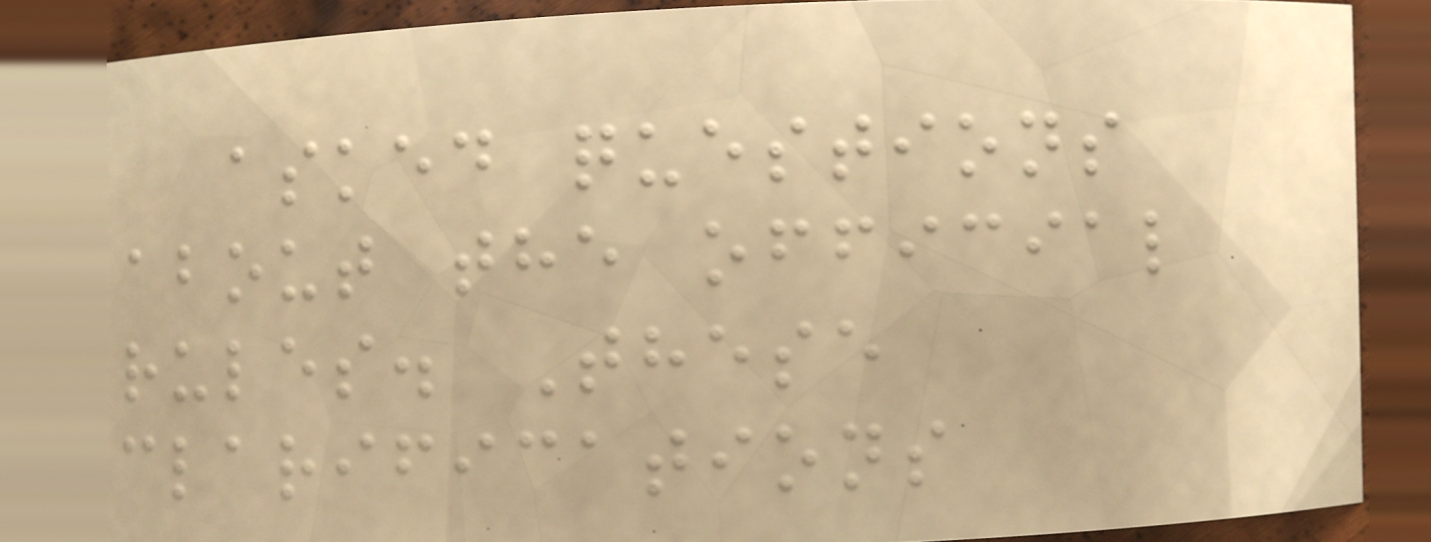asked questions
about the official
rules. These
clarifications
